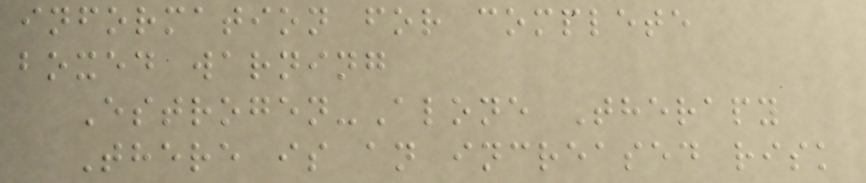information for complete
boxed warning
Estrogen-Alone Therapy
There is an increased risk
